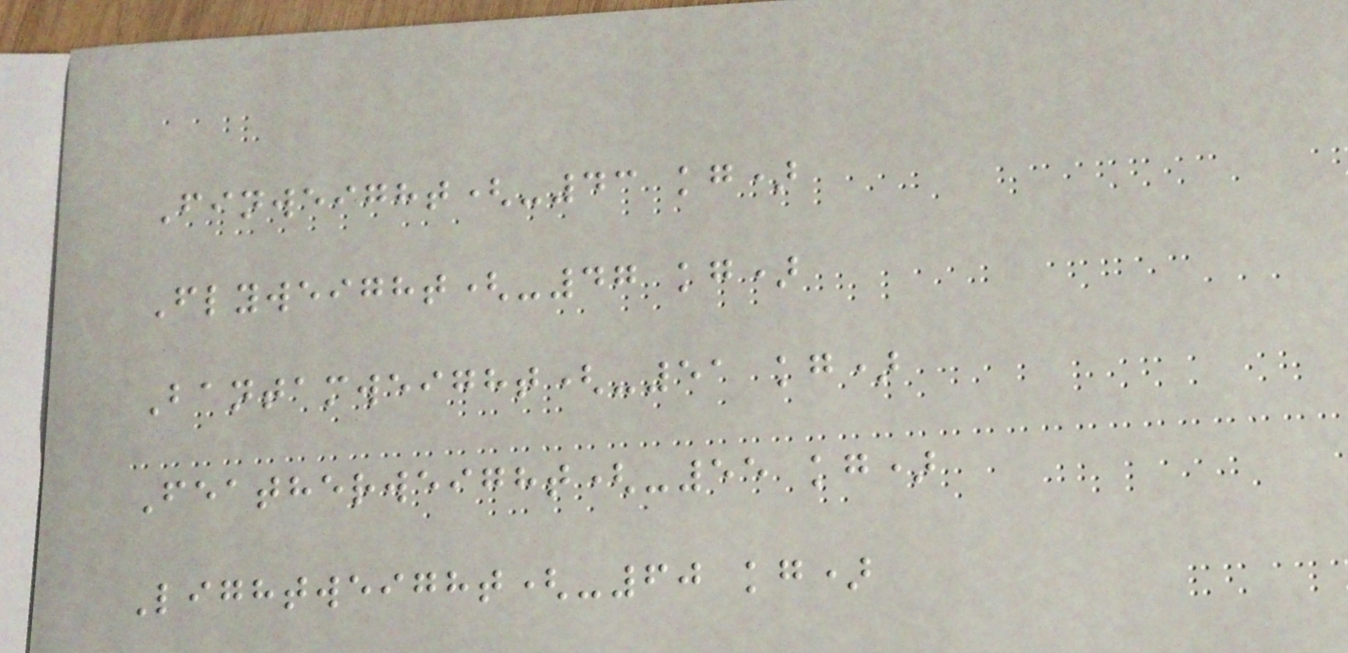Finweight(-43 kg)
Flyweight(-47 kg)
Bantamweight(-51 kg)
Featherweight(-55 kg)
Lightweight(-60 kg)
